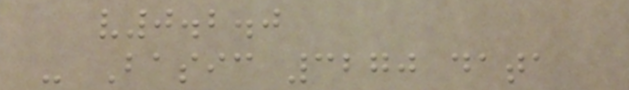v0.2.0
- Basic 3270 data
